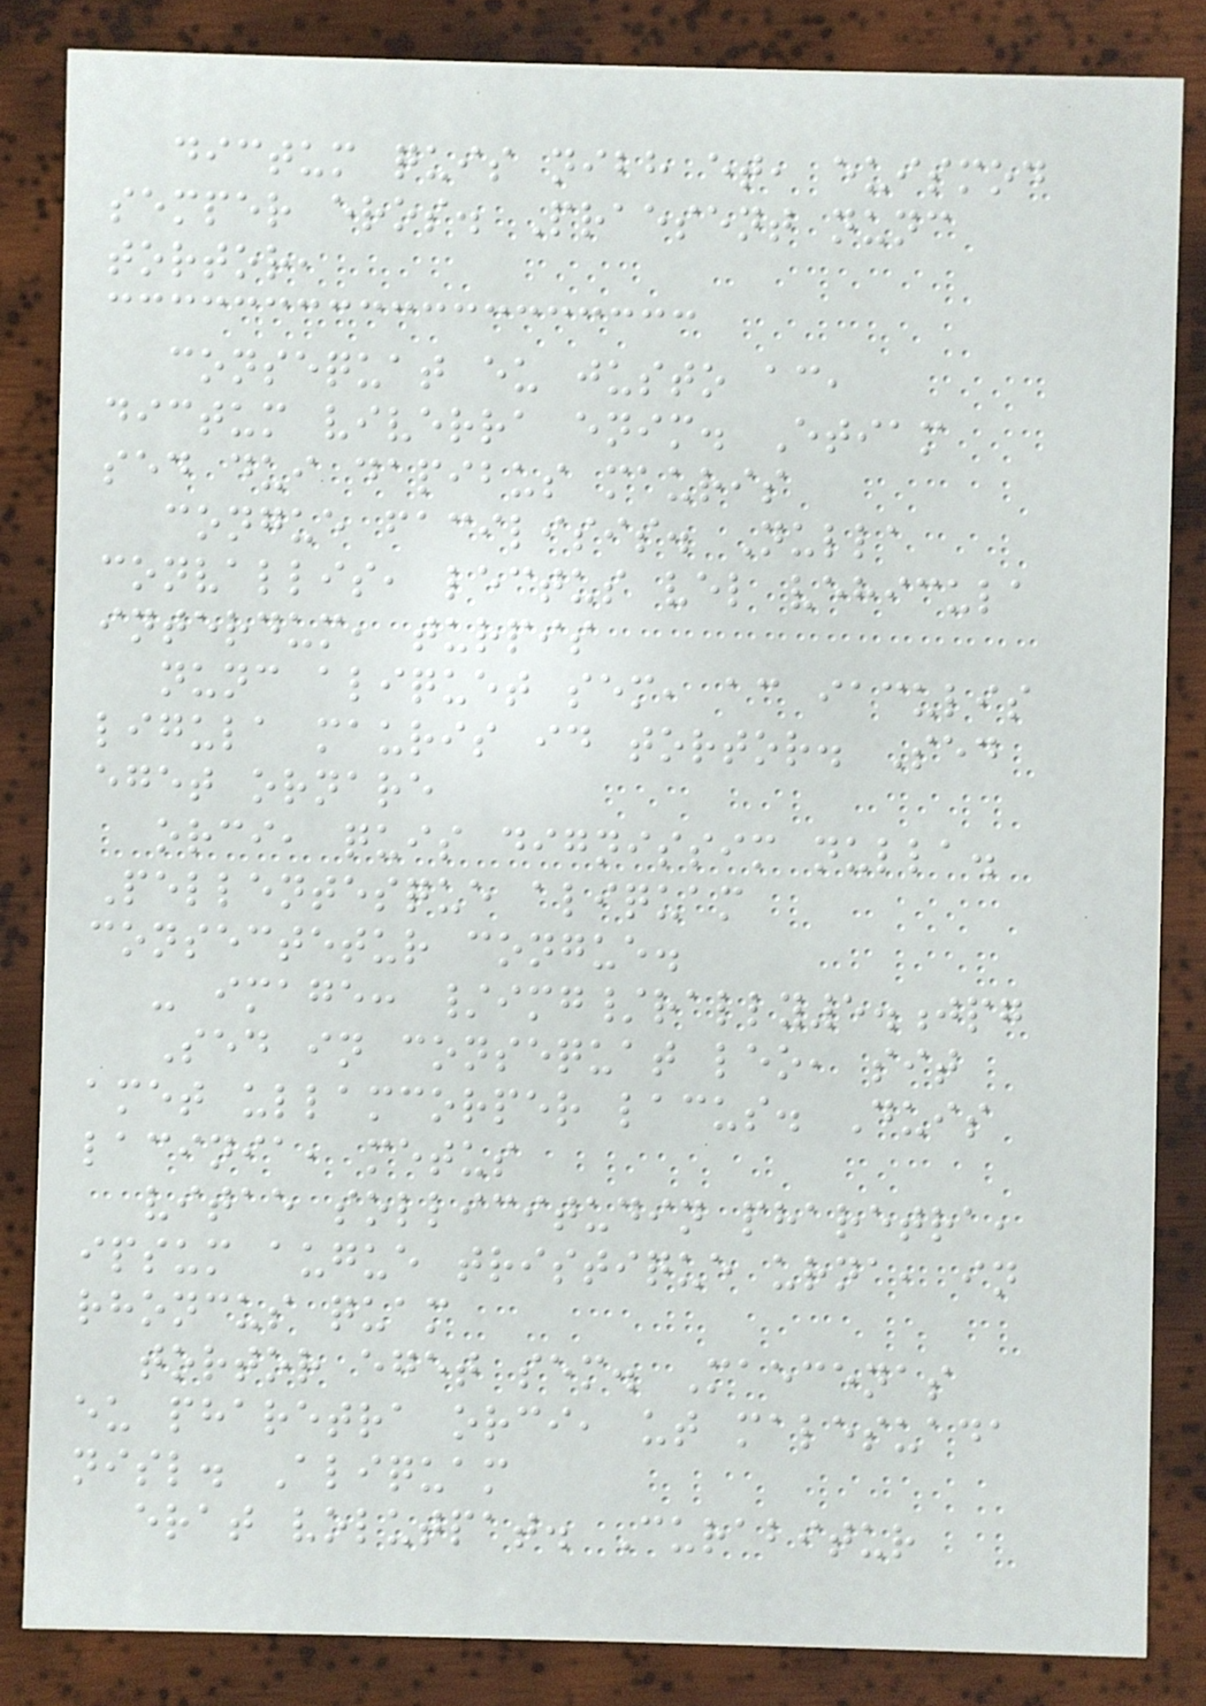dictum quis nibh et, euismod
semper eros. Praesent nunc
tortor,
consequat eu justo ac,
dictum viverra enim. Etiam
sed dui dapibus mauris
congue facilisis. Nulla
convallis, lectus vel vehicula
interdum, turpis
nunc aliquet sem, ac iaculis
ligula mauris id tortor. Sed
eget ornare
orci, quis dignissim nulla.
Pellentesque aliquam
consectetur congue.
- image: /img/rally5.jpg
Sed in consequat leo, sit
amet ullamcorper lacus. Duis
lacinia, metus
vitae sollicitudin pharetra,
ipsum augue tristique urna, in
rhoncus quam
tortor eget sem. Maecenas
eu pharetra orci, ut malesuada
nisl. Aliquam
erat volutpat. Curabitur
